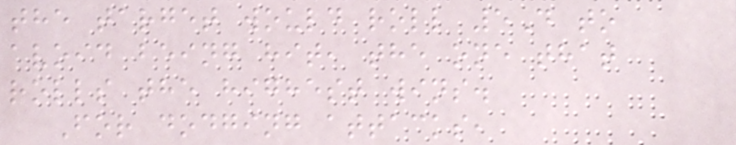the target would roll 5D to
avoid being hit, the one that
rolls the highest wins.
For dodging attacks,
